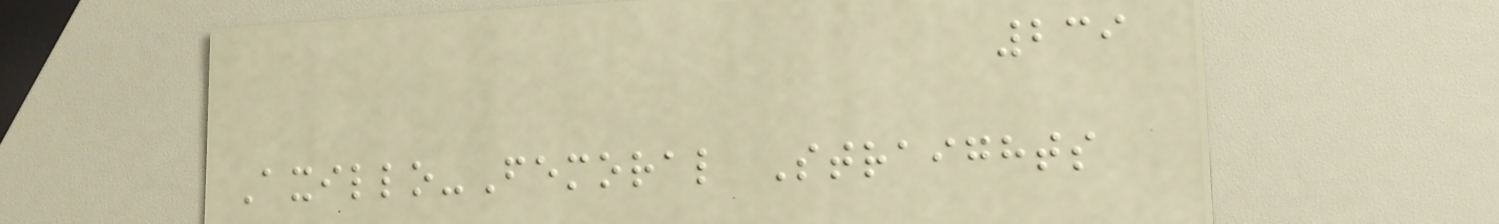239
Axillo-Femoral Straights
